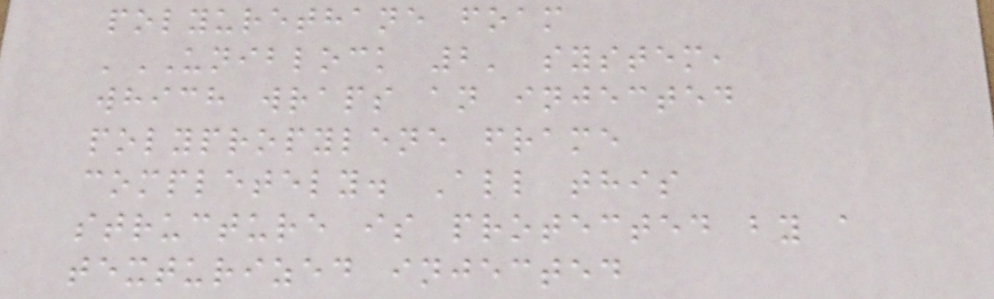polyurethane foam
'UNIBLOCK 2' system,
which wraps an injected
polypropylene frame
completely. All this
structure is protected by a
texturized injected
